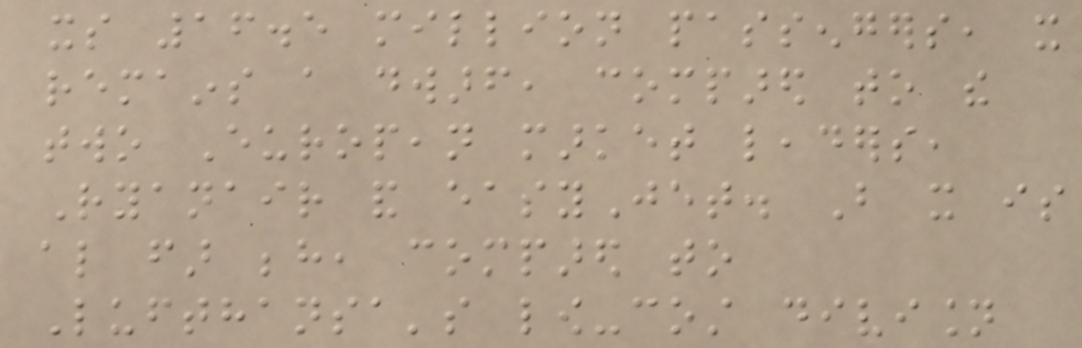its 16.5 million passengers, it
remains a dwarf, compared to the
two European market leaders,
Ryanair and easyJet. But it is
also far behind, compared to
Lufthansa's low-cost division
